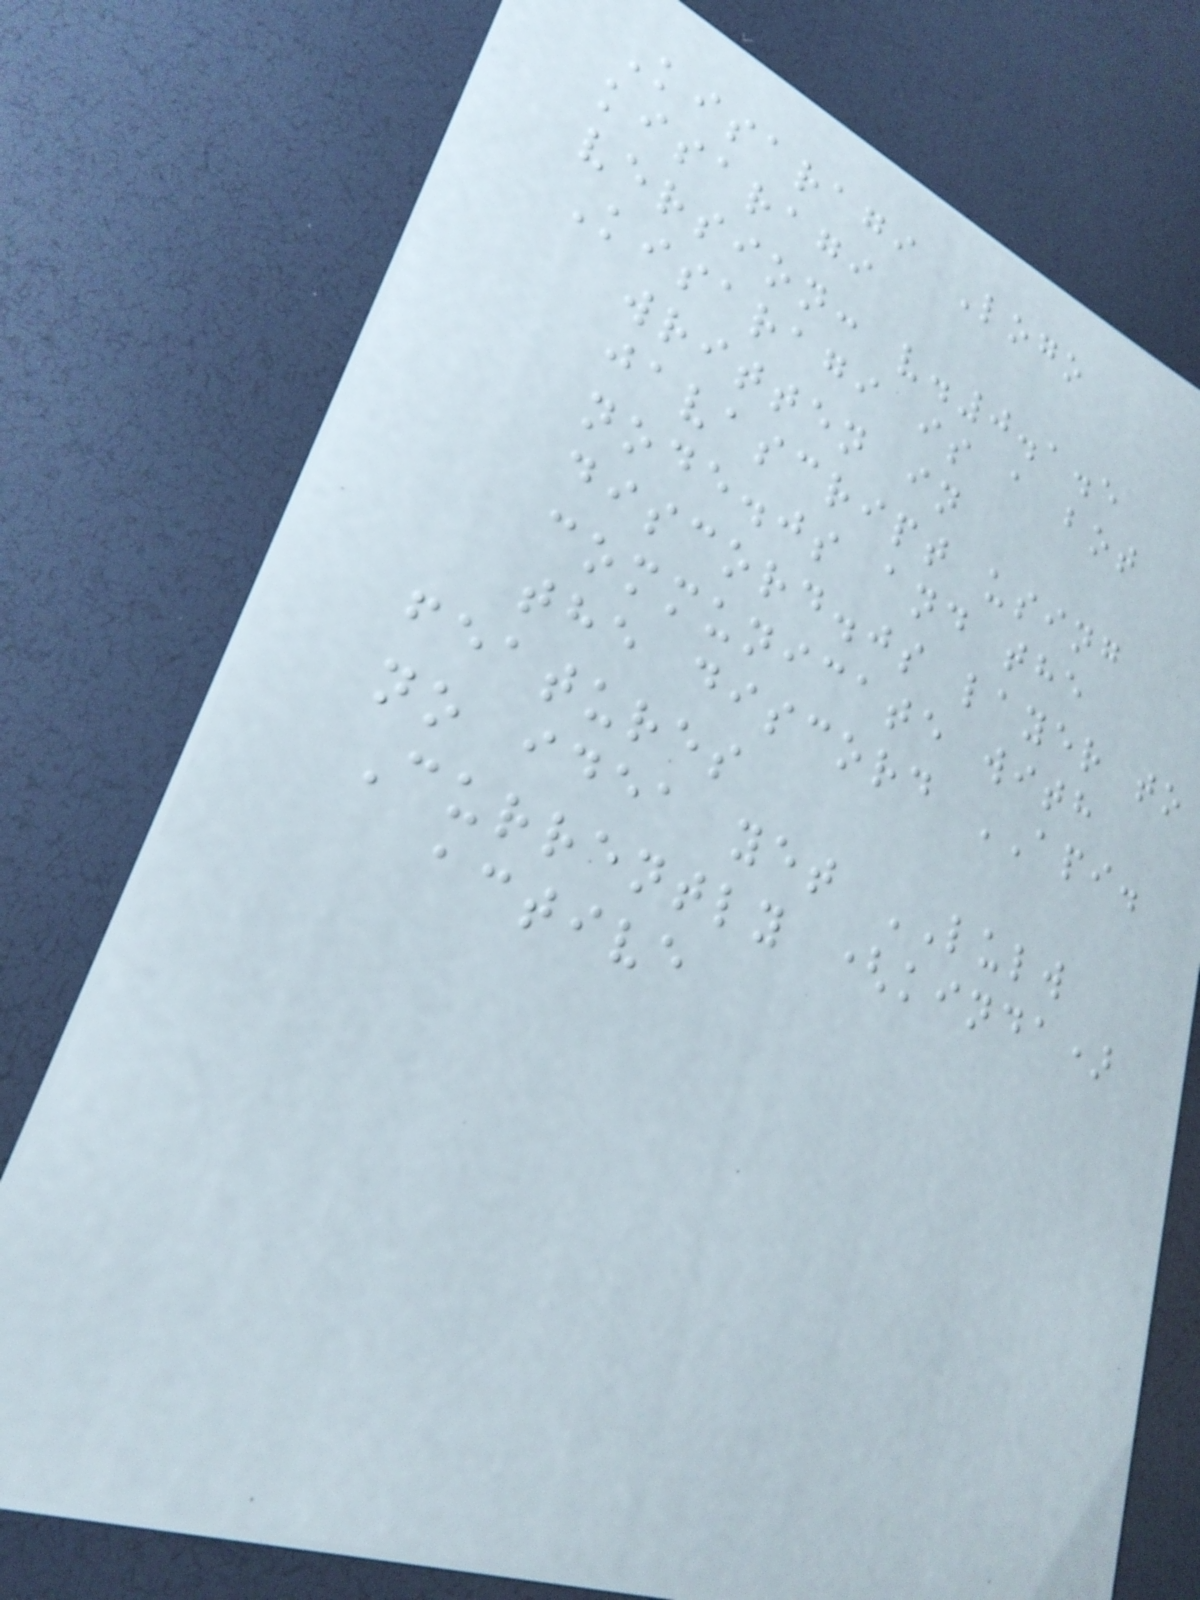Kisaragi Logo
kisaragi
version: v.0.1.5
Kisaragi is a bot
written in
javascript using
node.js and the
discord.js layer to
communicate with
the discord API.
features
no idea yet LULW
Currently (kinda)
active
